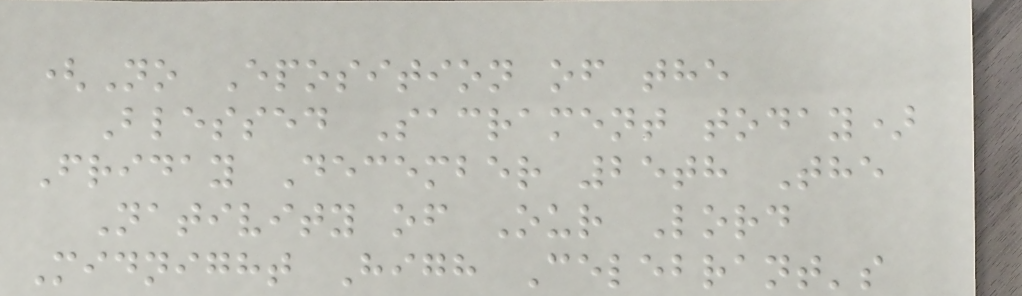(No Eposition of the
Blessed Sacrament today)
Friday December 25th The
Nativity of Our Lord
Midnight High Celebrant's
